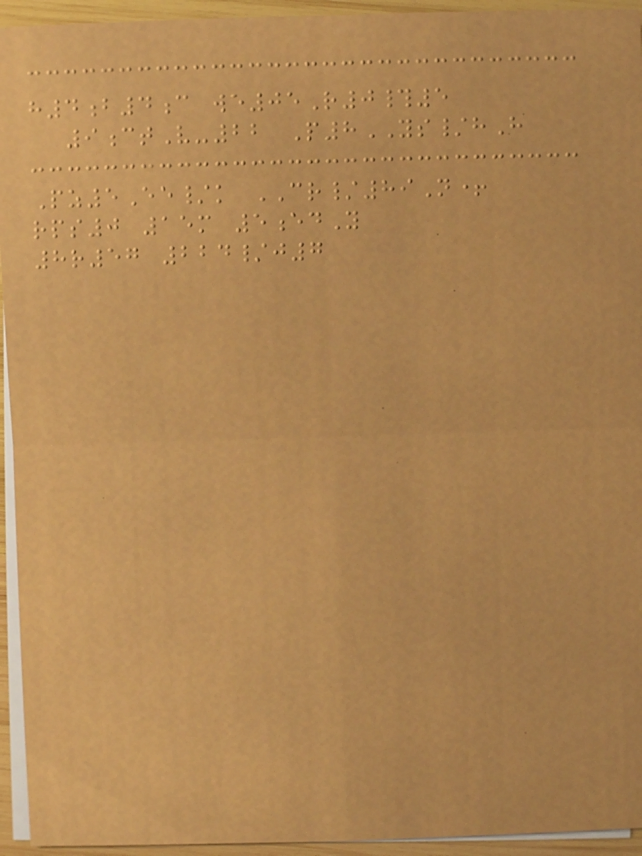h4b4c we05R0#5
9ctV-22 P8YS/hH
Pz5Ee/k CR/89N+
rps0 15m 5edY
8r57 224/j7
